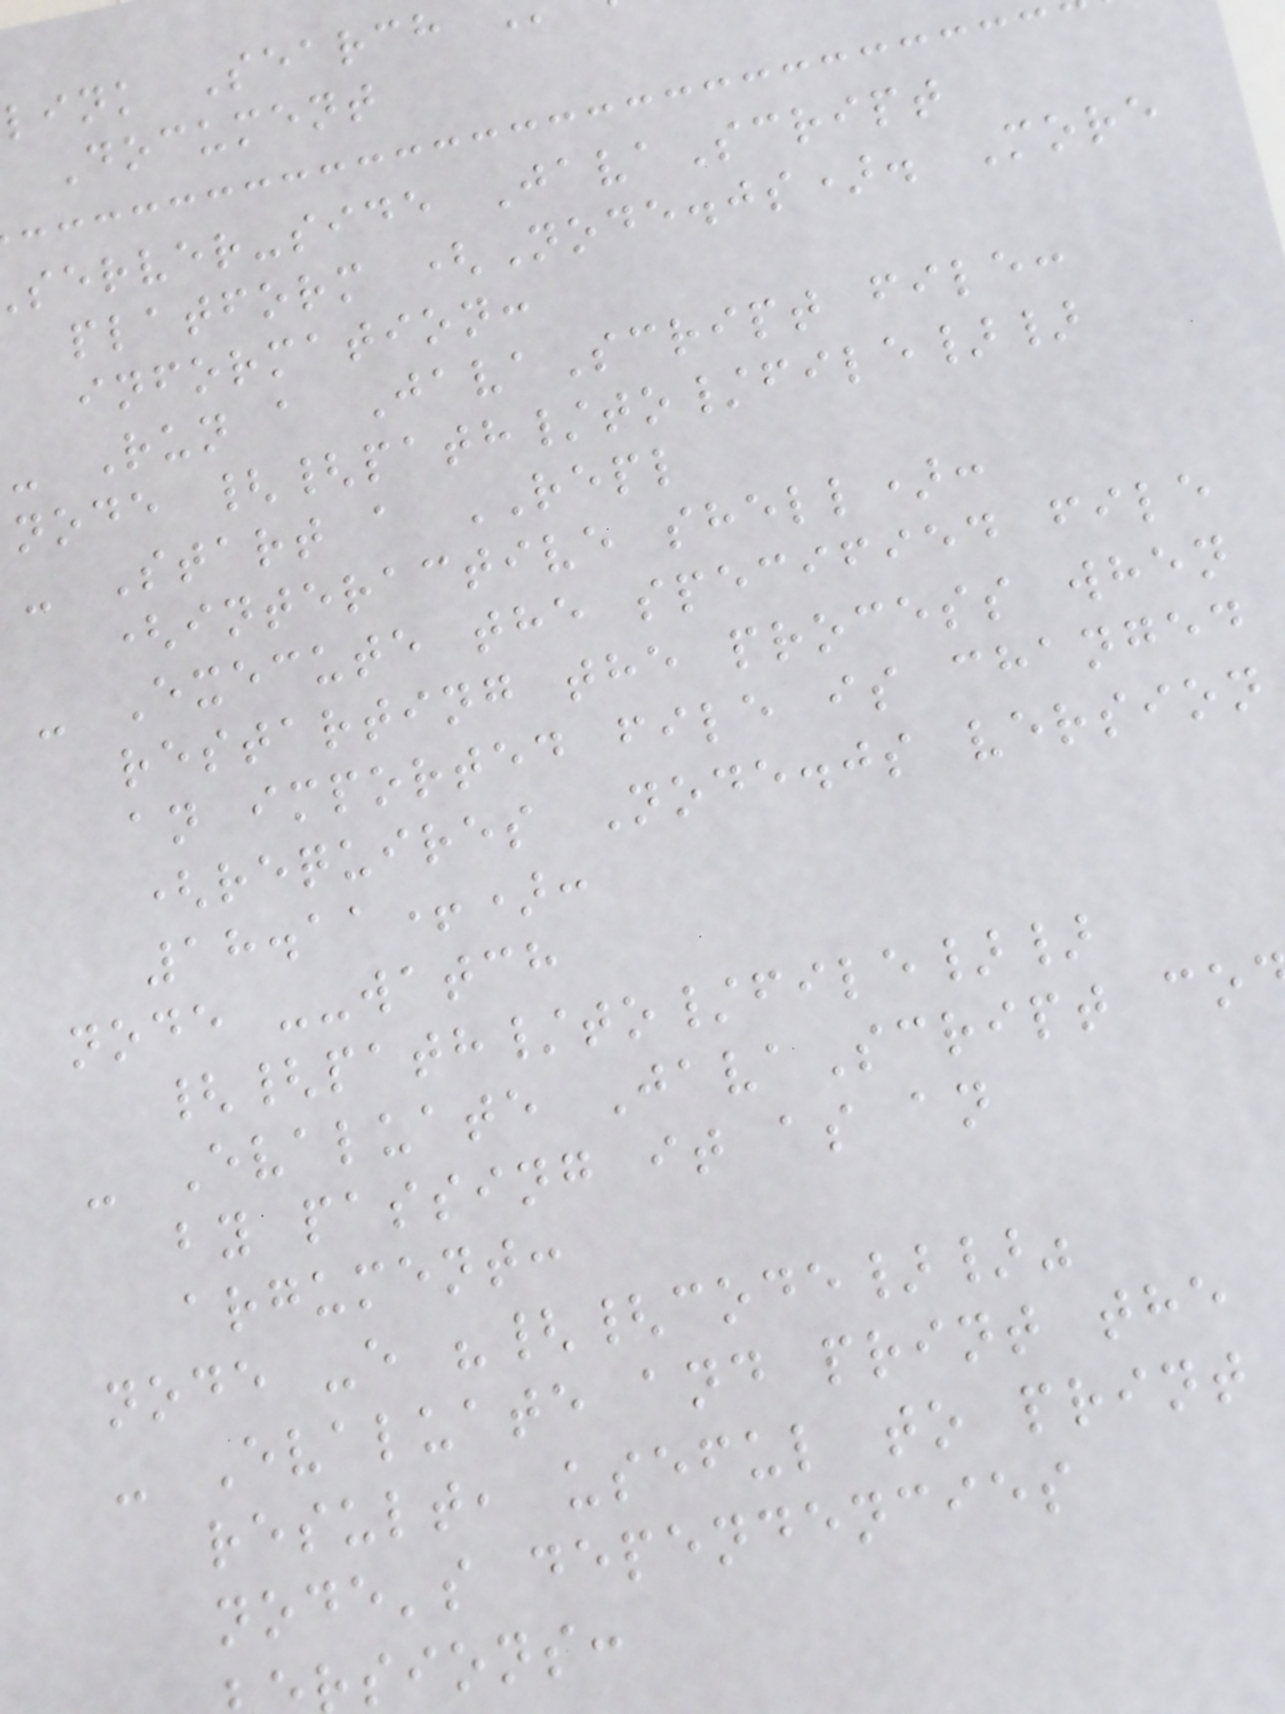link Search
Document
server-side JavaScript
platform (Node.js). More
information:
- Run a JavaScript file:
node {{path/to/file}}
- Start a REPL
(interactive shell):
- Execute the specified file
restarting the process when
an imported file is changed
(requires Node.js version
18.11+):
node --watch
{{path/to/file}}
- Evaluate JavaScript co
by passing it as an
argument:
node -e "{{code}}"
- Evaluate and print the
result, useful to print
node's dependencies
sions:
